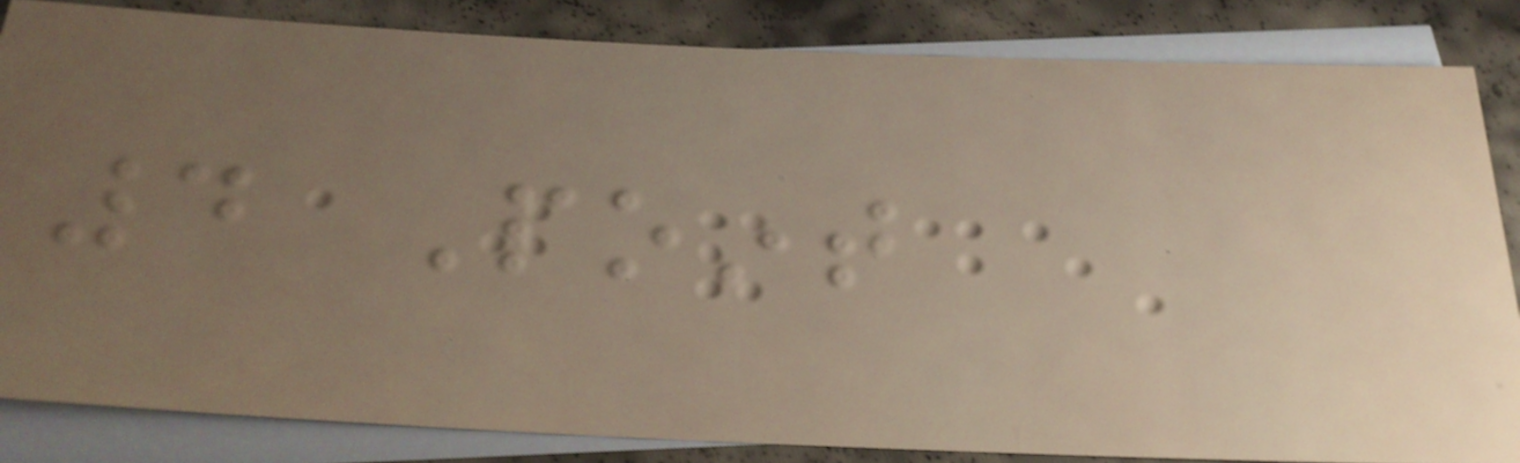4 Point
